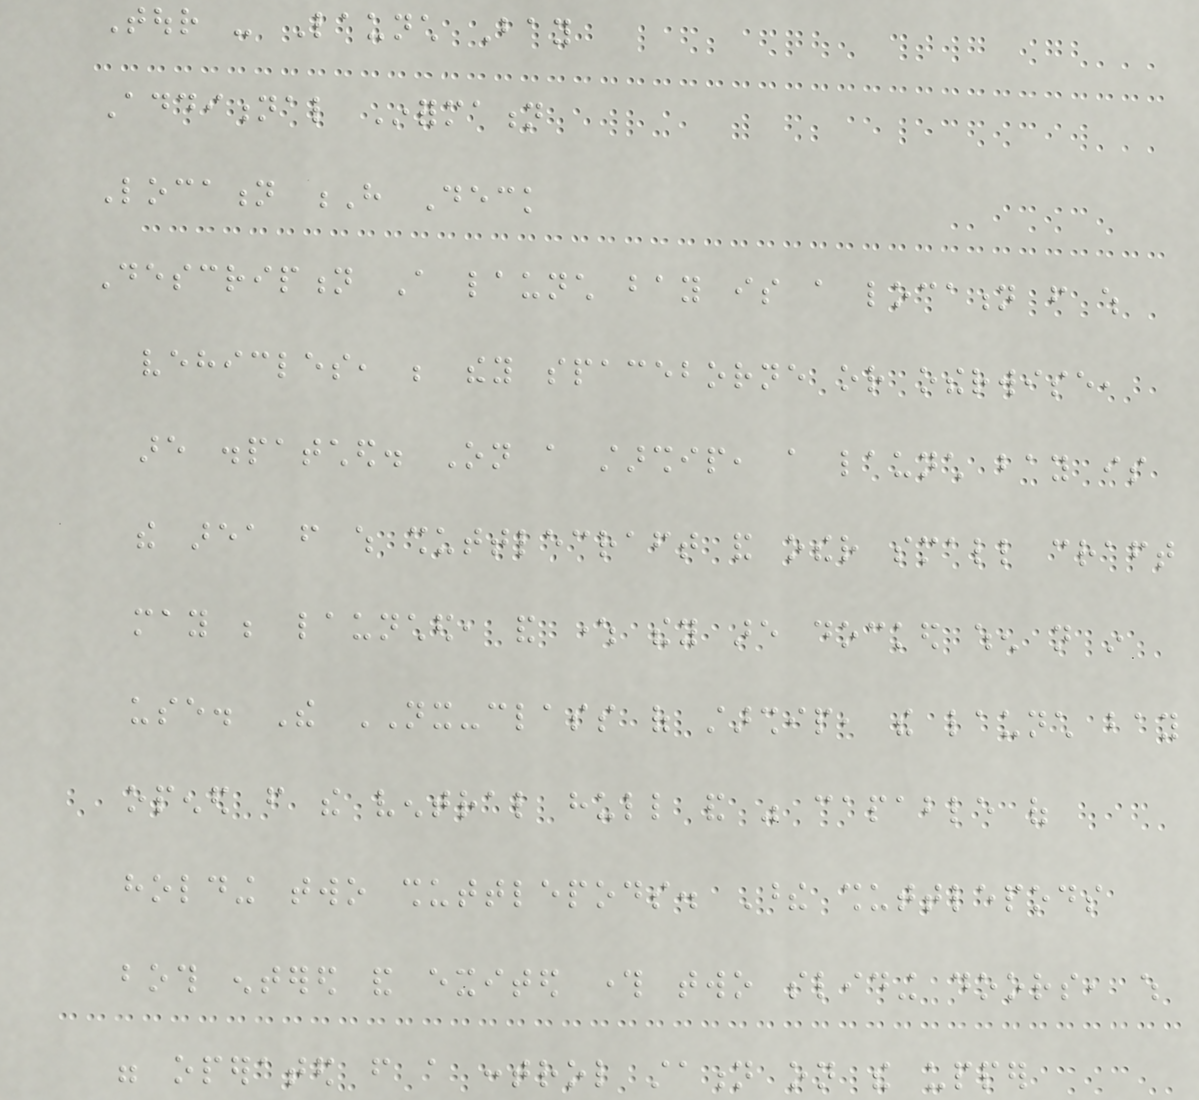Tour - Launch Bay
Additional Information
Location H Deck
Description A launch bay is a location from which
vehicles, be they spaceborne or otherwise,
are dispatched. On a starship, a launch bay is
the area from which shuttlecraft and other small craft
may be launched, and where they are docked when not in
use. The NX-class of starship, the launch bay
opened from the ventral hull and was capable of
holding two shuttlepods. These shuttlepods
both entered and exited through two sliding doors, which
were operated from a control station on the upper
